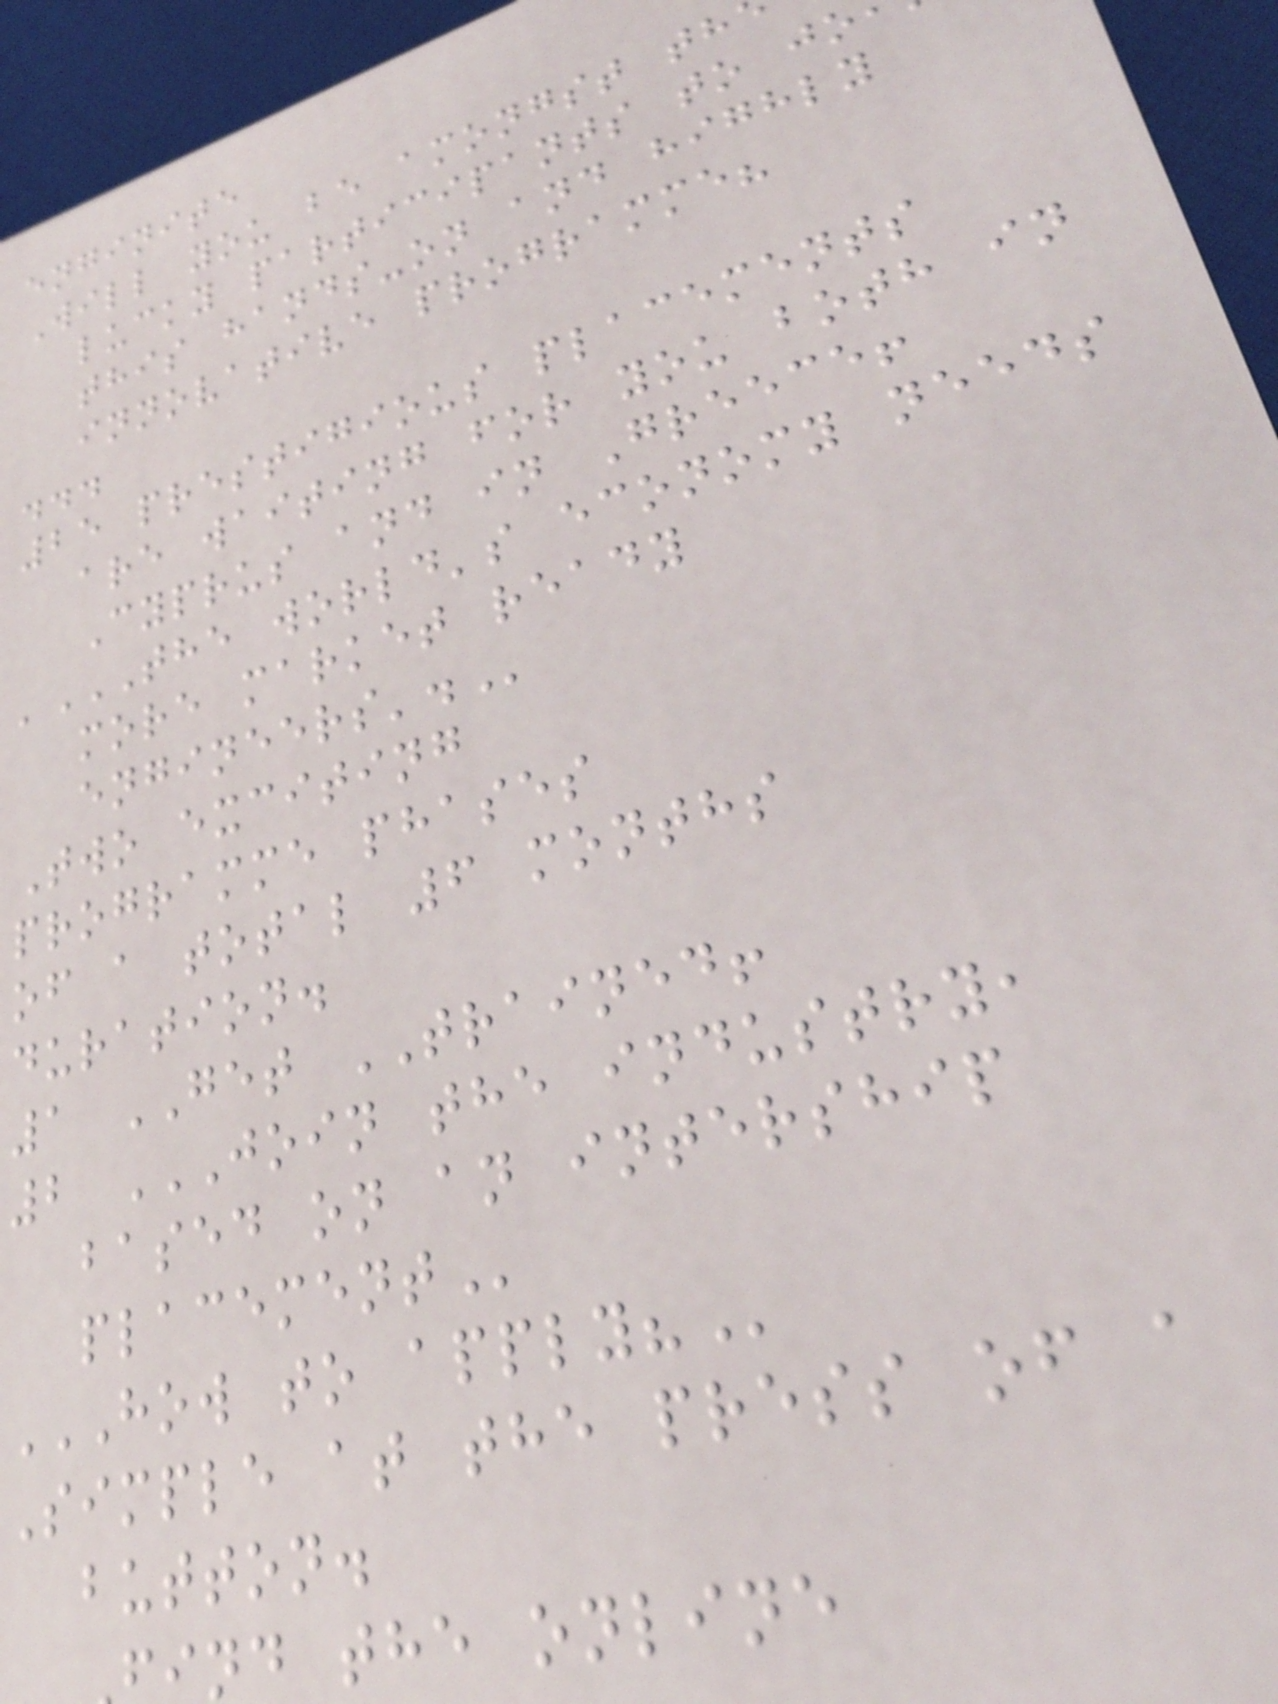enginite
Will you be amongst th
lucky participants to jo
this hands-on and highly
innovative programme?
...
25 prestigious placements
are waiting for you both in
Cyprus and in Greece!
'THE WORLD'S ECONOMY NEEDS
more market ready
Two exciting
programme phases
of a total 6 months
duration.
1 GET TRAINED!
2 JOIN THE INDUSTRY,
based on an intership
HOW TO APPLY?
Simple at the press of a
button.
ind the online
